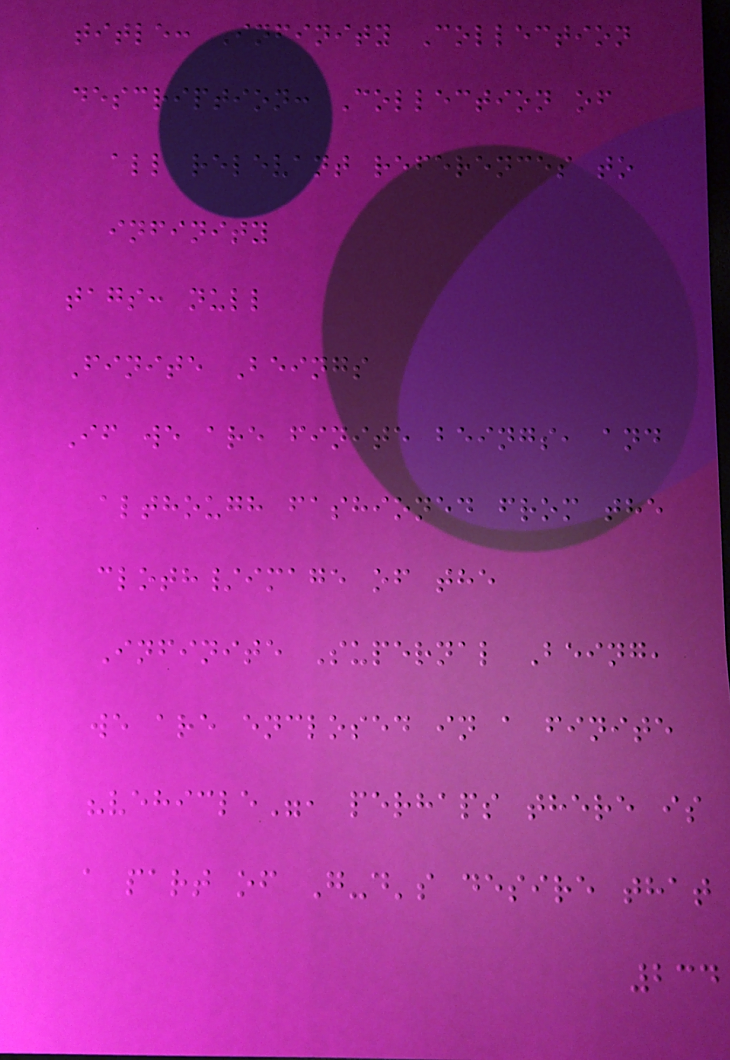title: Infinity Collection
description: Collection of
all relevant references to
infinity
tags: null
Finite Beings
If we are finite beings, and
although fashioned from the
cloth/image of the
Infinite Supernal Being,
we are enclosed in a finite
"vehicle", perhaps there is
a part of G-d's desire that
234
